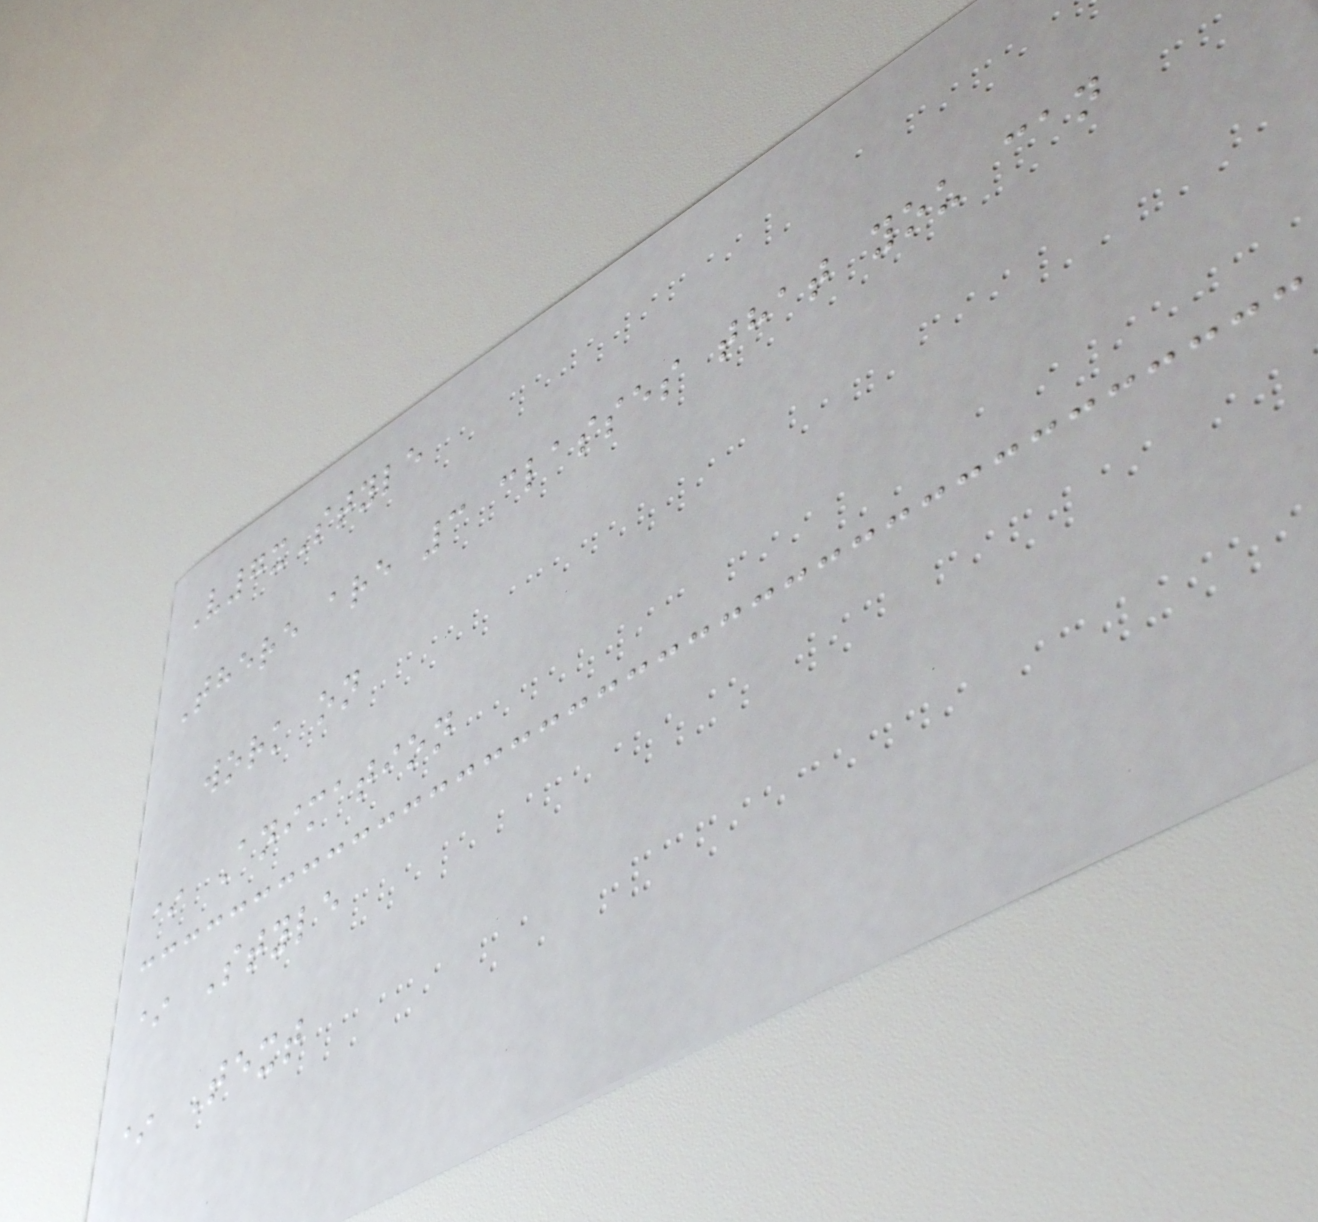V7xStyle
There are 3 classes that you can
work on
* Animation
* Style
* Text
